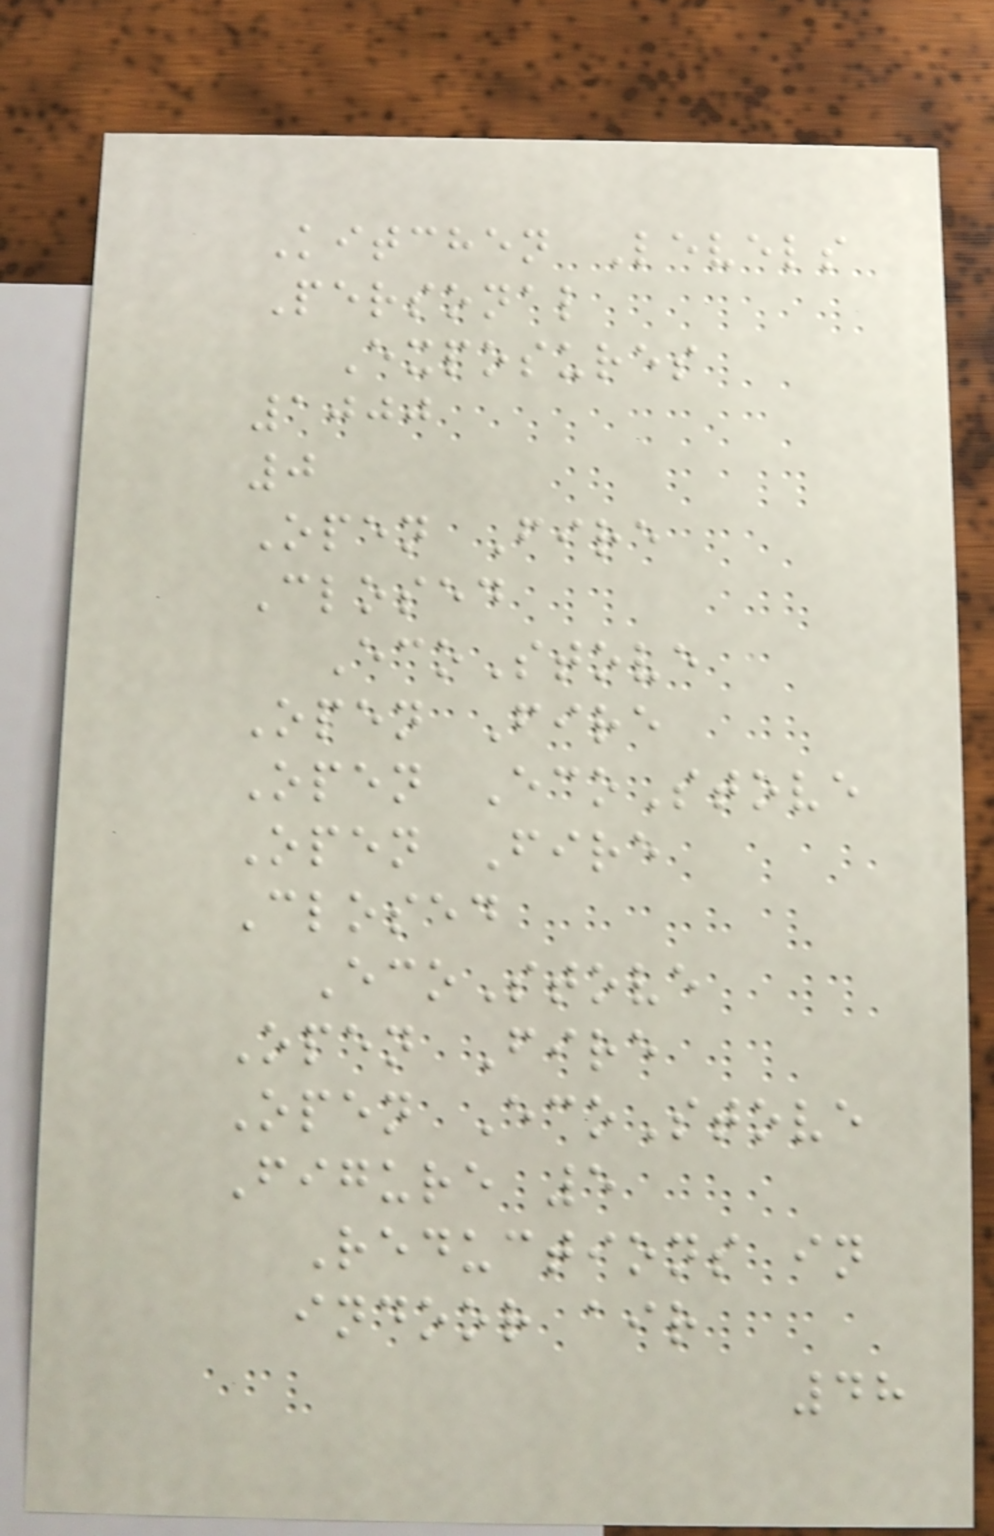Kitchen Levels
Personal
Exposures
1000
0
Open Fire
Closed
EcoStove
Open Fire
Open EcoStove
Open Fire
Closed
EcoStove
Open Fire
Open EcoStove
Figure 5
Reductions in
indoor air
48
